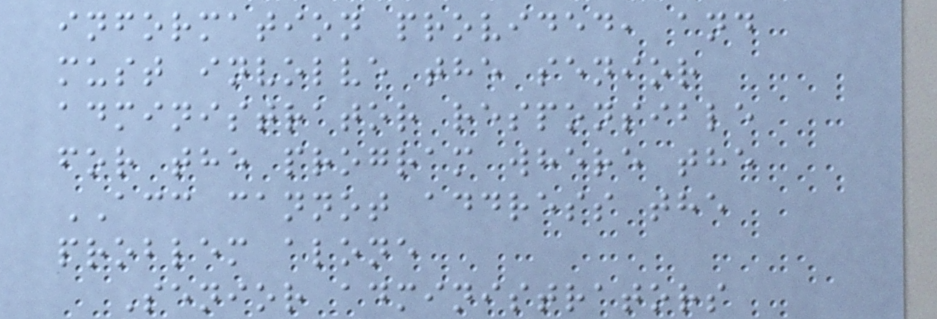information provided, and
must involve the senior
administrator responsible
for the program where the
ACC cannot address the
problem alone
Senior administrators
